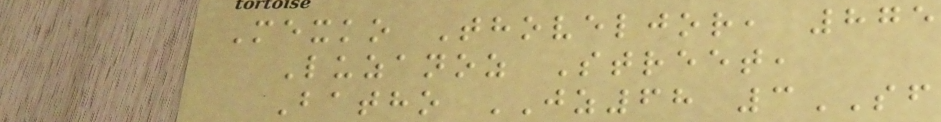Mexko Thoveljor, 875
Luzanoz Street,
Batho JZ68 3SF
